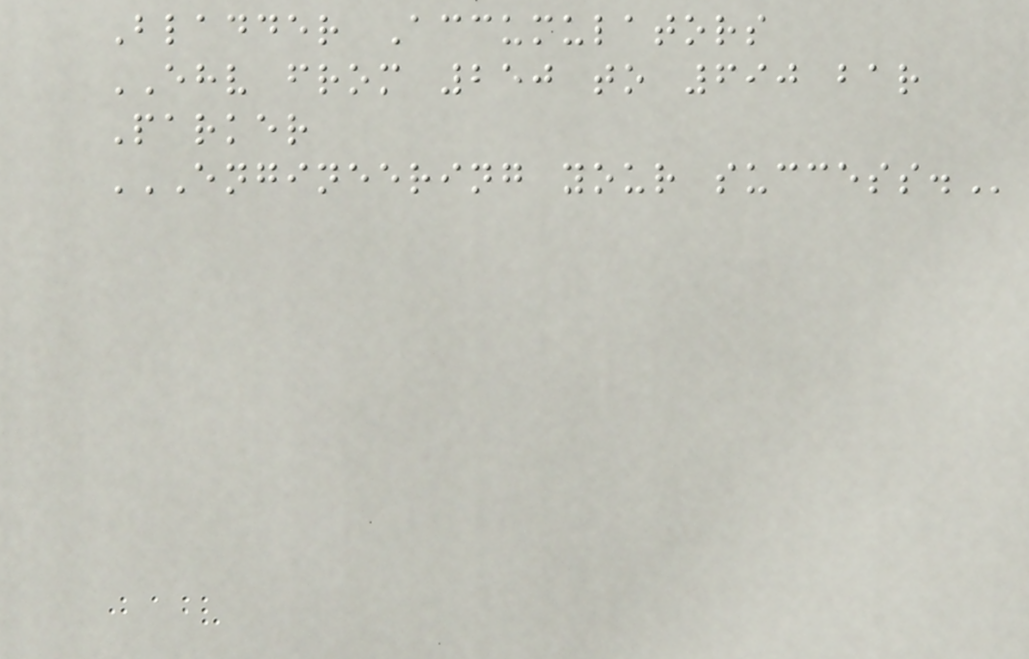Bladder Accumulators
EHV from 250 to 690 bar
Parker
ENGINEERING YOUR SUCCESS.
